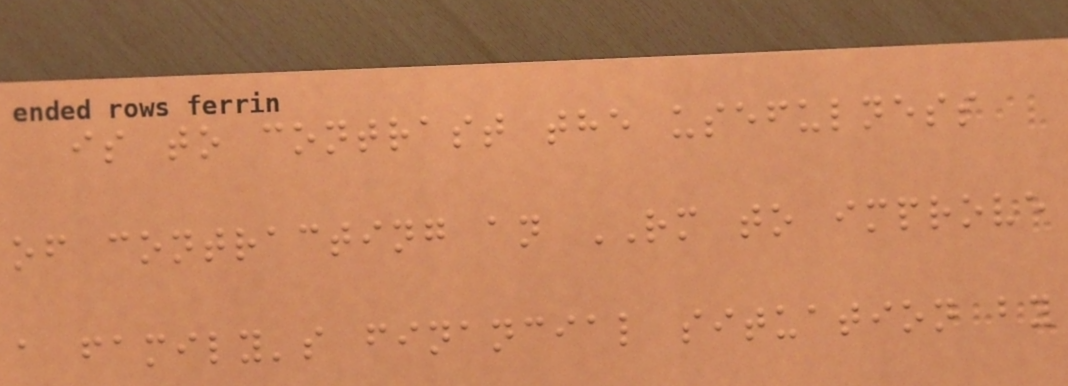is to contrast the usefulness
of contracting an RM to improve
a family's financial situation by
